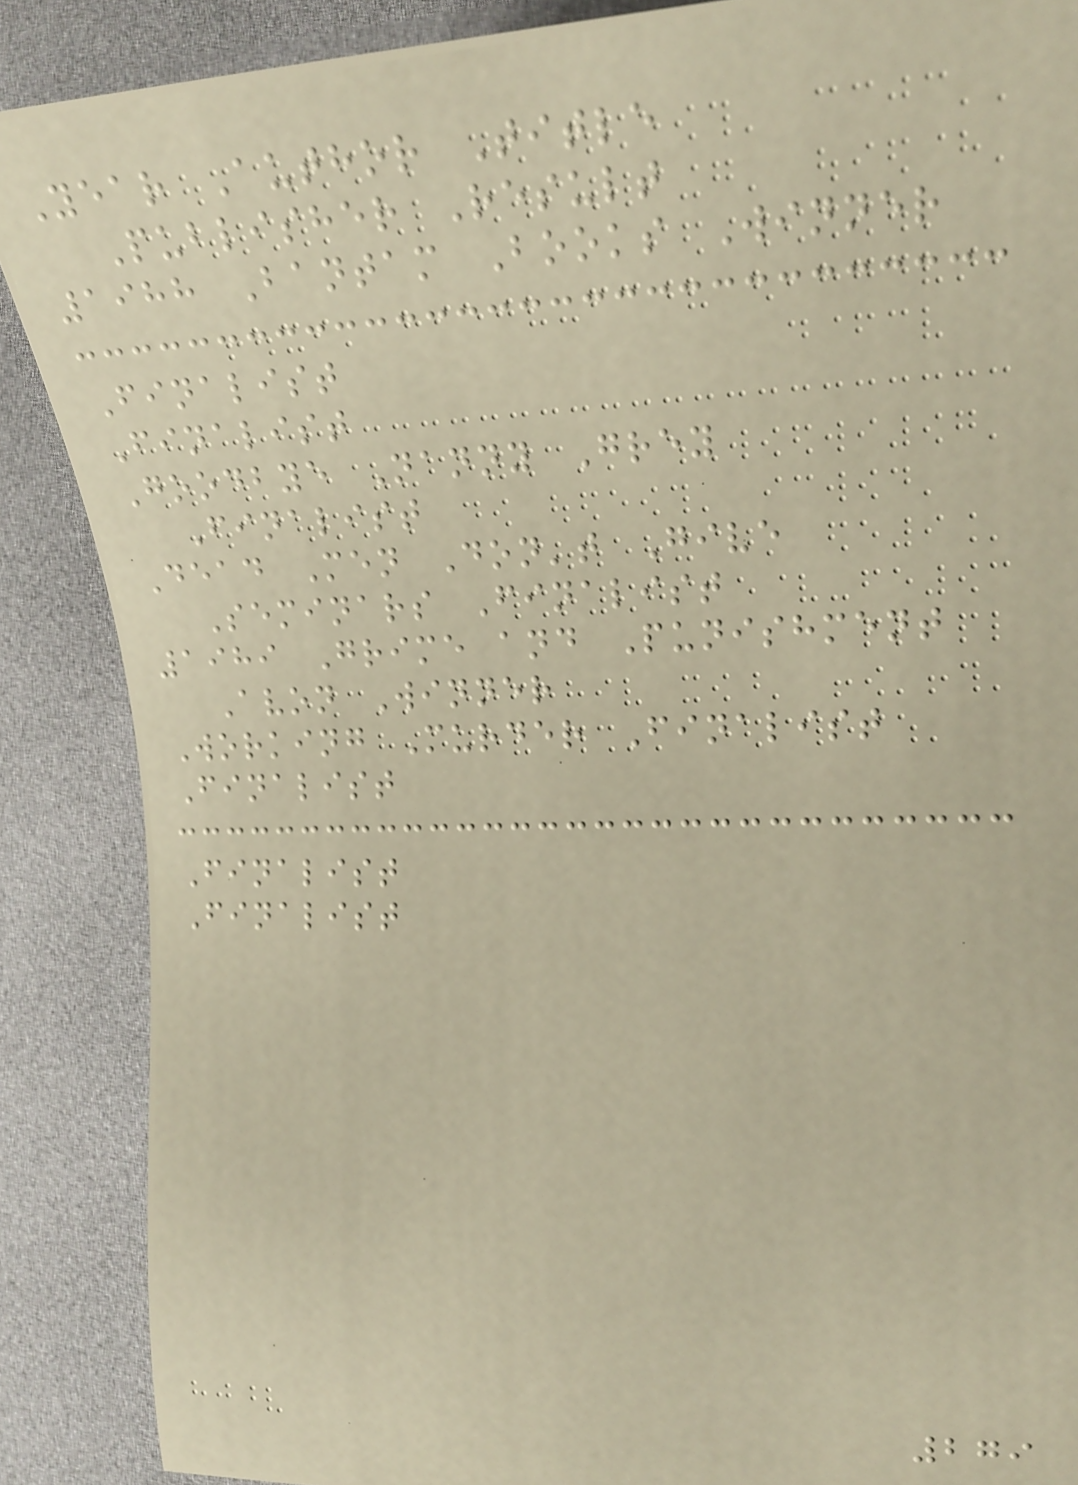Year Author Title
Publisher Result
1988 Bantam Books Winner
Finalist
Finalist
Goodbye Nanny Grey
Finalist
Dead Men Don't Give
Seminars Finalist
1989 Grime and Punishment
Avon Winner
Working Murder Finalist
Finalist
Finalist
Finalist
279
